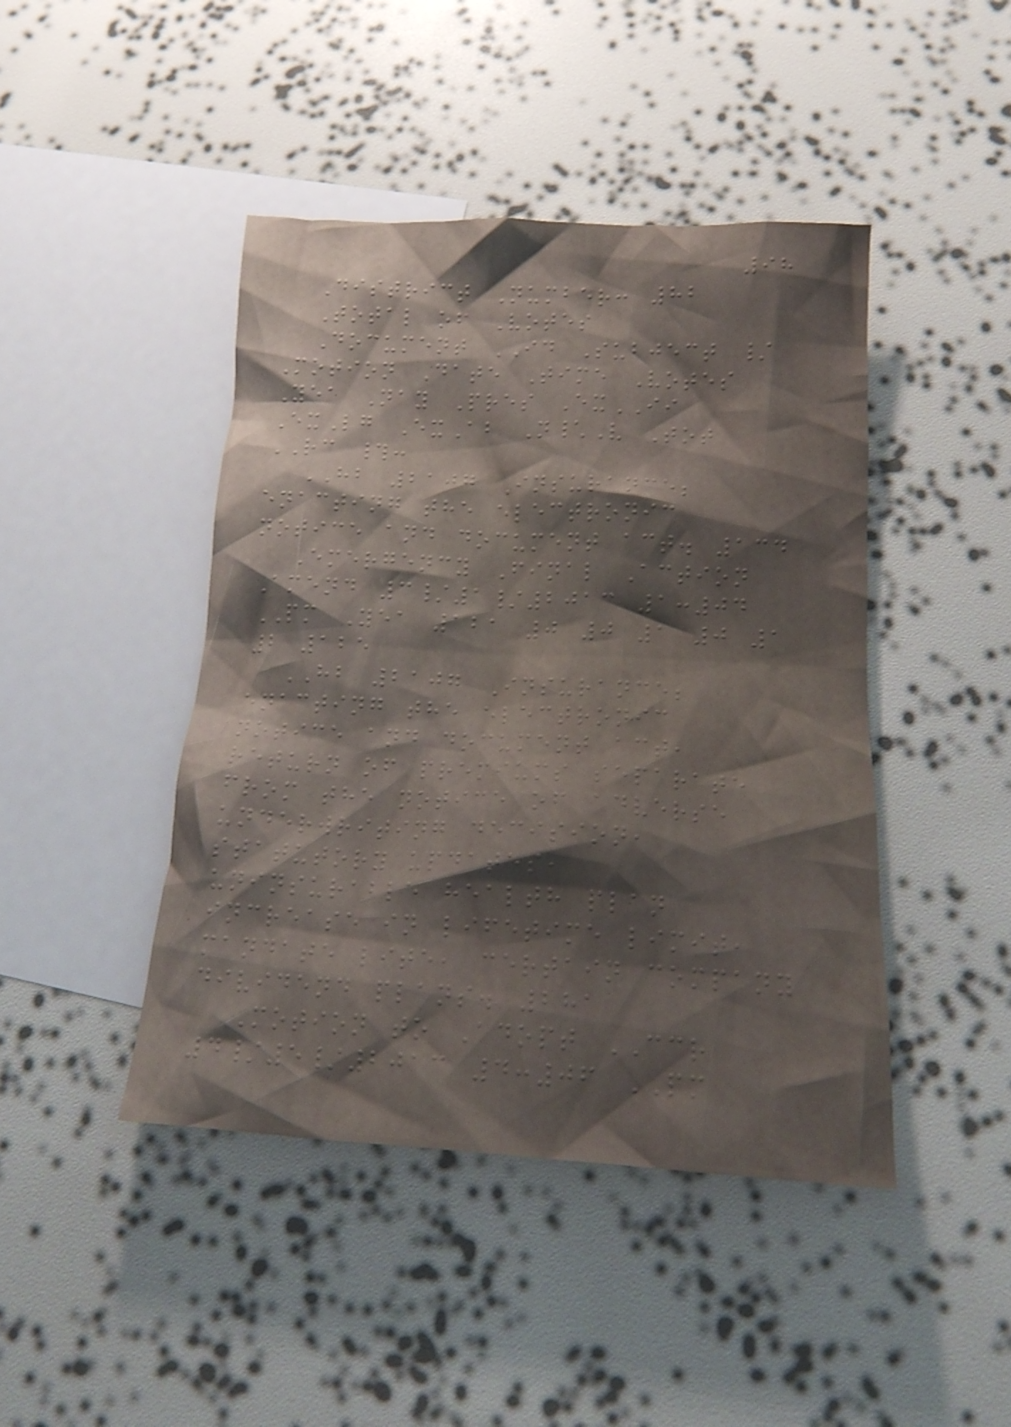98
District Number: 82
Total of Votes
Document ID Subject /
Motion Date Time Votes
Yea Nay Pres ExII
ExLg ExAb N\V Tot
RC #:
HB 2107 Insurance;
enacting the electronic
notice and document act. 134
Emergency Final Action
Amend 3/1/2013 1:04
PM Yea 121 0 0 1 0 1
2 125
HB 2107 Insurance;
enacting the electronic
notice and document act,
return of premiums separate
from the notice of adverse
underwriting decision,
statutory updates,
uninsurable health plan
increase in lifetime limit,
mandate lite, certain company
dividend plans. 281
Motion to Adopt CCR
4/5/2013 4:06 PM
